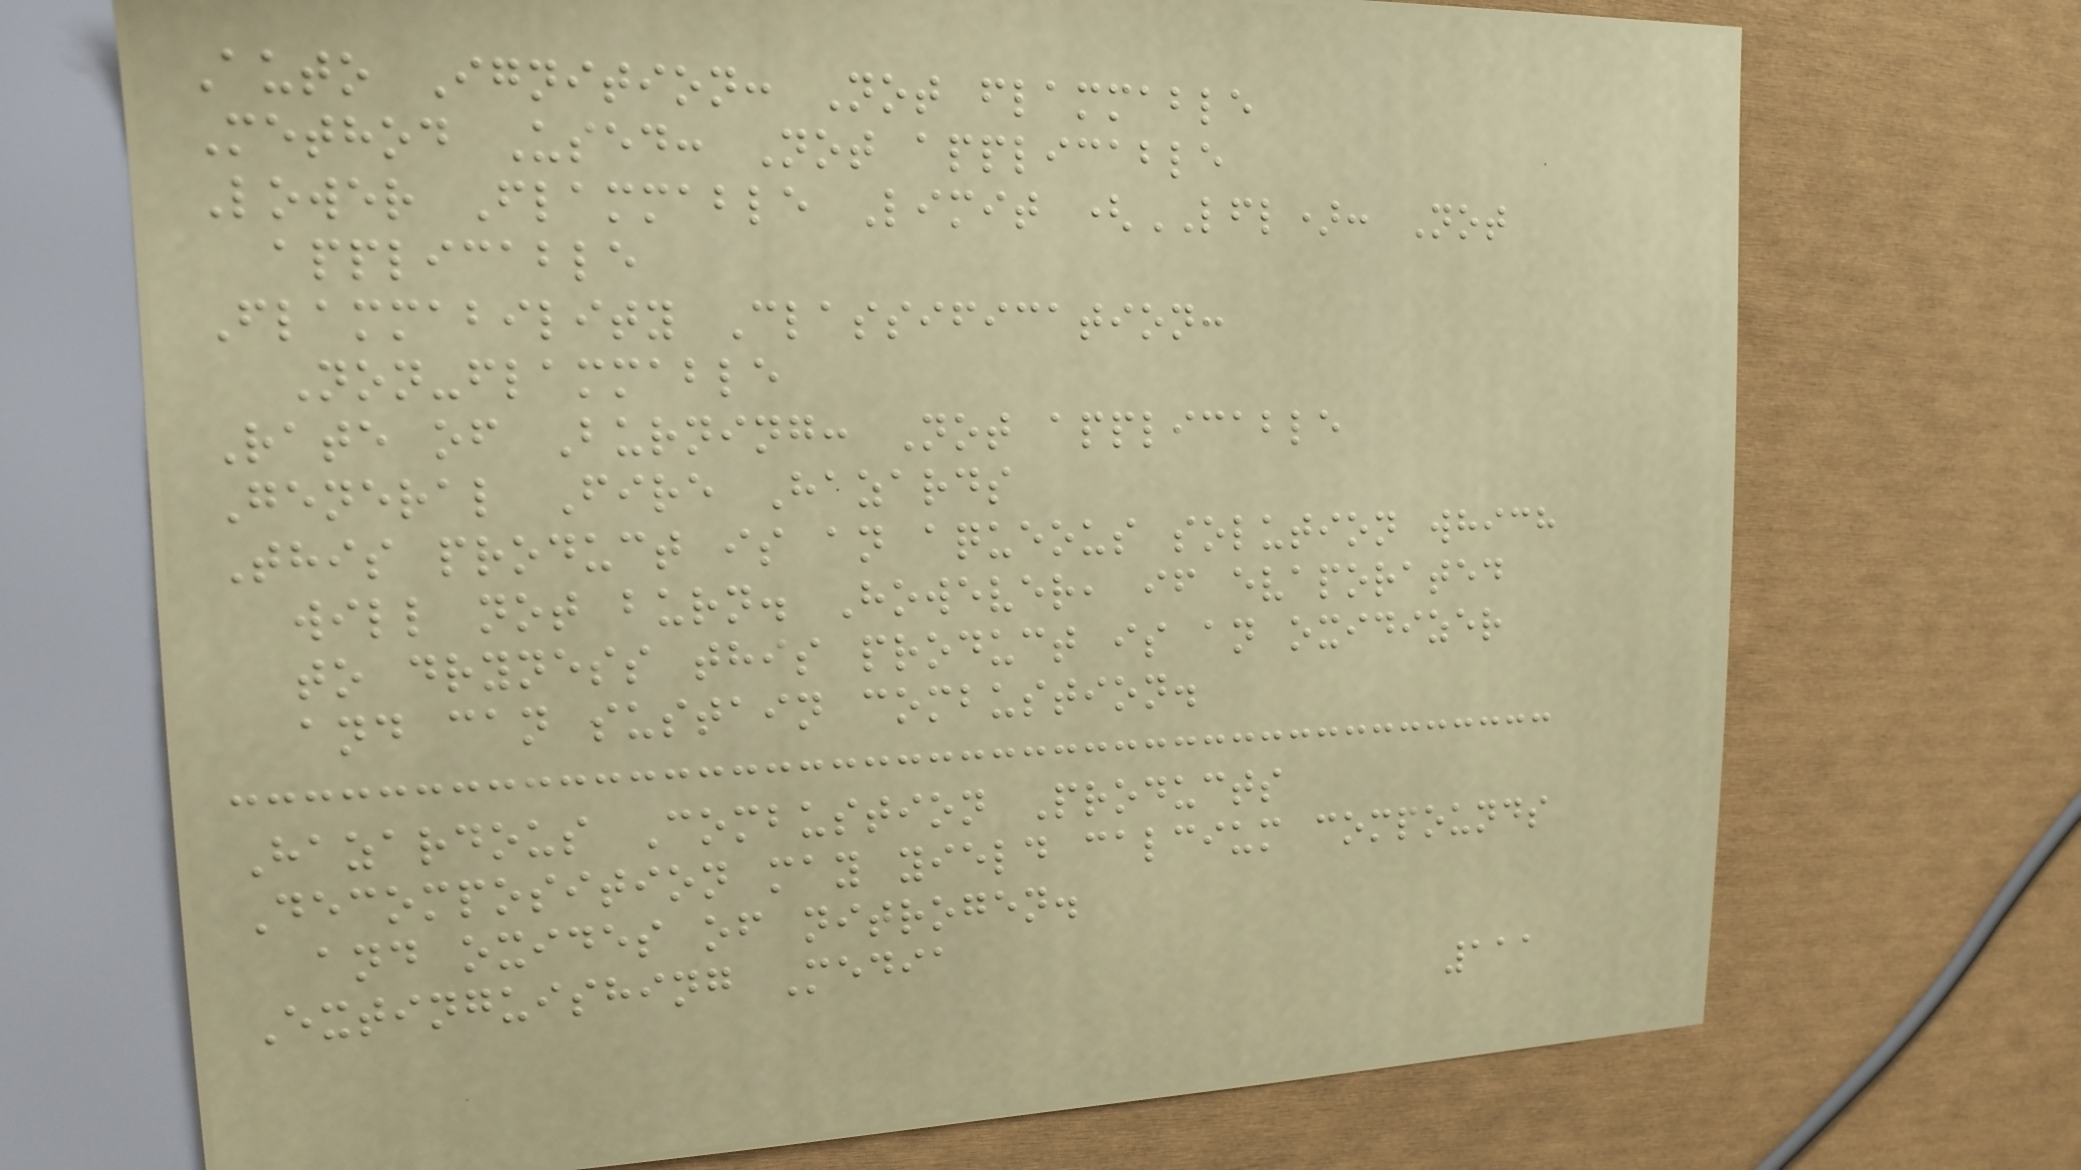Auto Ignition: Not flammable
Method Used: Not applicable
Lower Flammable Limit (LFL): Not
applicable
Flammability Classification:
Non-flammable
Rate of Burning: Not applicable
General Fire Hazards
This product is an aqueous solution which
will not burn. However, if evaporated
to dryness this product is an oxidizer
and can sustain combustion.
Hazardous Combustion Products
Decomposition may yield calcium compounds
and oxides of nitrogen.
Extinguishing Media
111
